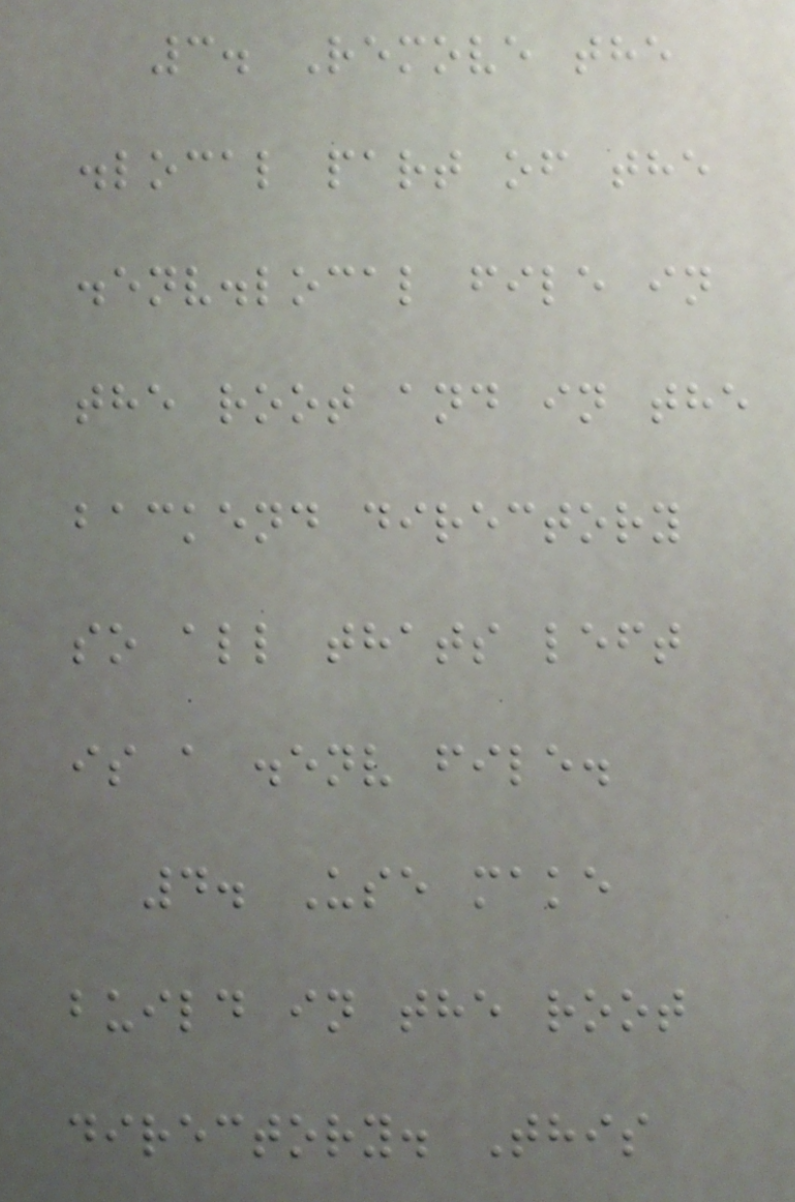3. Remove the
.local part of the
.env.local file in
the root and in the
backend directory
so all thats left
is a .env file.
4. Use make
build in the root
directory. This
